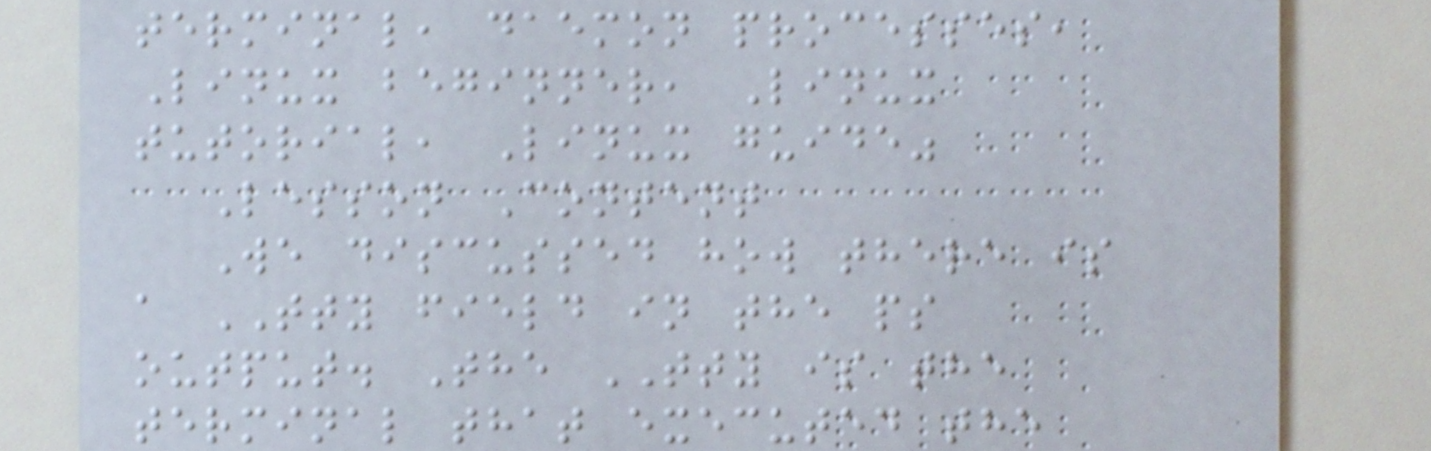terminal, daemon processes,
Linux beginner, Linux
tutorial, Linux guide"
Lesson Content
We discussed how there is
a TTY field in the ps
output. The TTY is the
terminal that executed the
